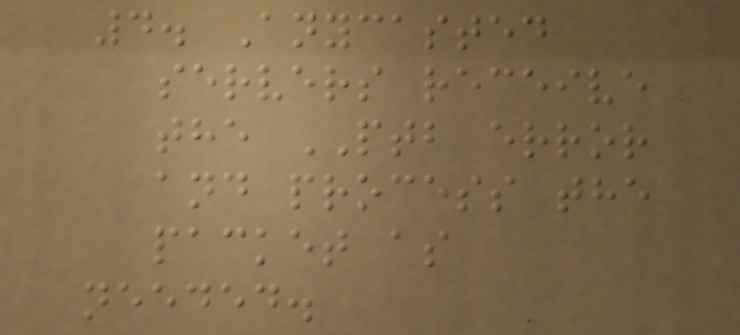4. Anycasted
servers receive
the PTB error
and process the
packet as
needed.
